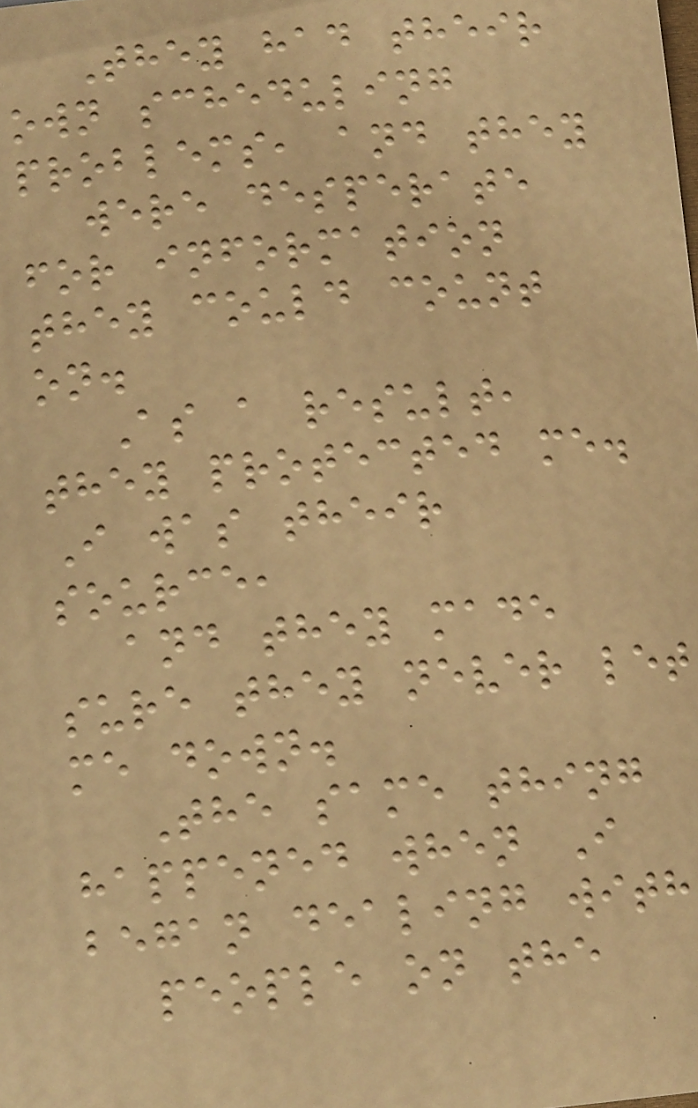They had their
own scheduling
problems, and they
were desperate
for information
they could count
on.
As a result,
they protected me.
I was their
source,
and they made
sure they never let
me down.
The same thing
happened when I
began dealing with
people on the
